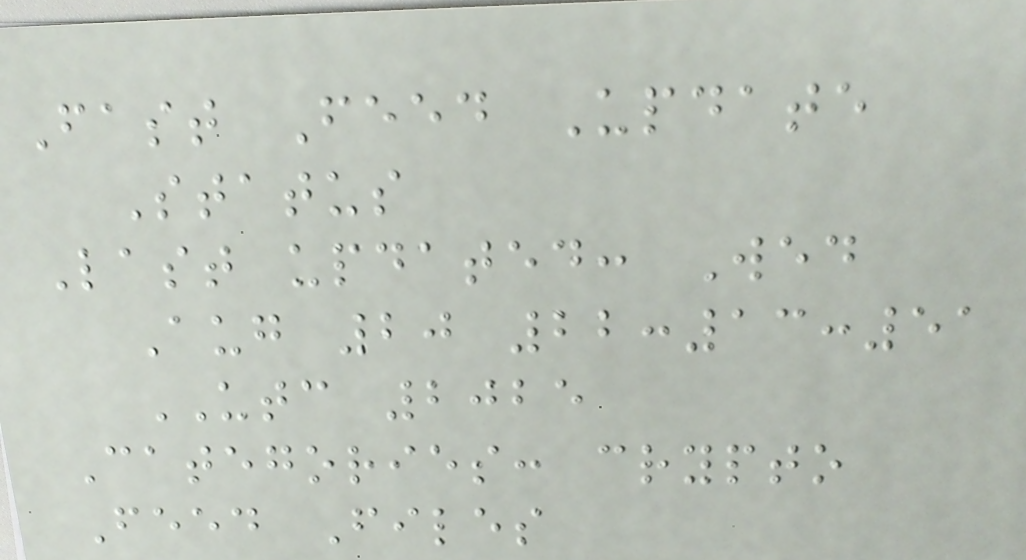Fast Feed Update
Status
Last updated: Wed
Aug 20 22:13:51
UTC 2025
Categories: crypto
Feed Files
